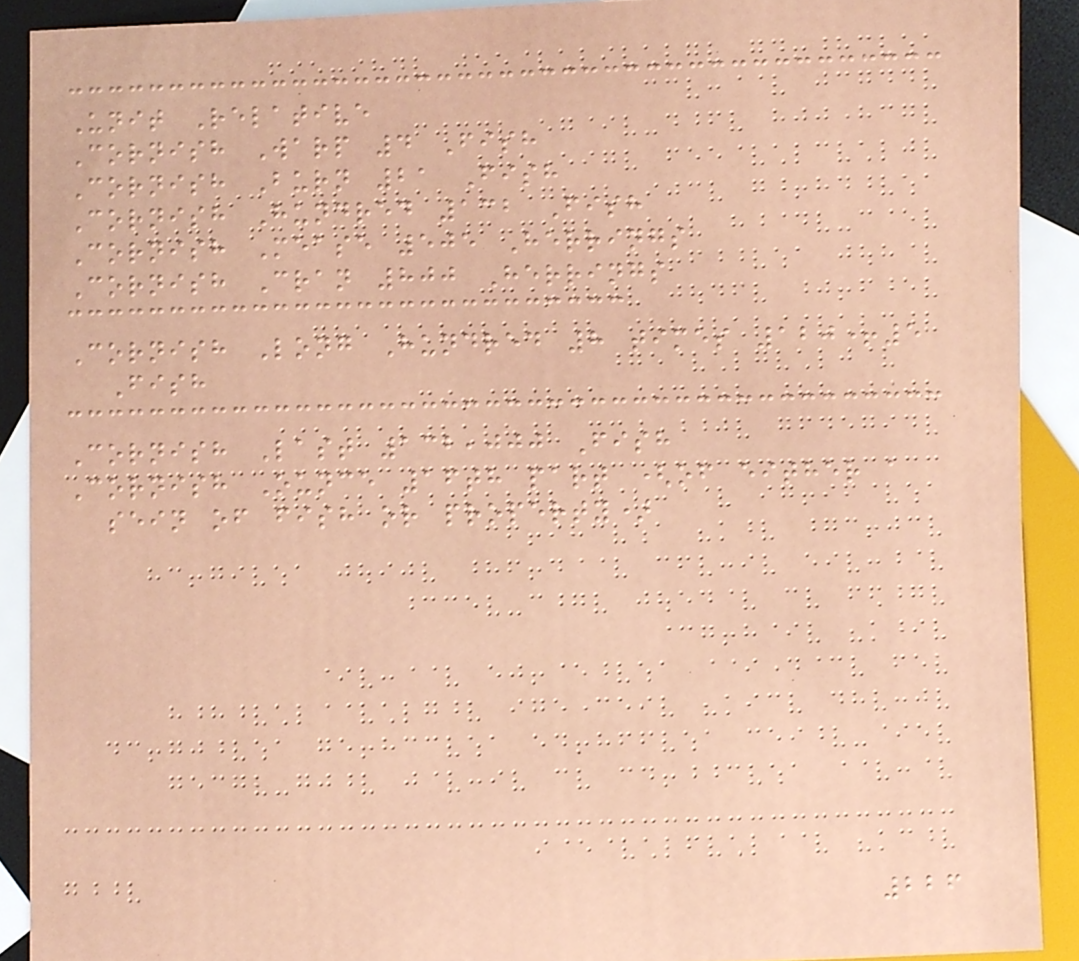Unit Relative
Cornish Warp 4 Fish
Cornish Burn 21 Fish
Cornish Hundred 132 Fish
Cornish Mease 505 Herrings
Cornish Cran 800 Herrings
Cornish Long Hundred 8 times 120+5
Fish
Cornish Last 132,000 Fish
Cornish Ounce 16th part (of either a
sein of fish or property)
226
